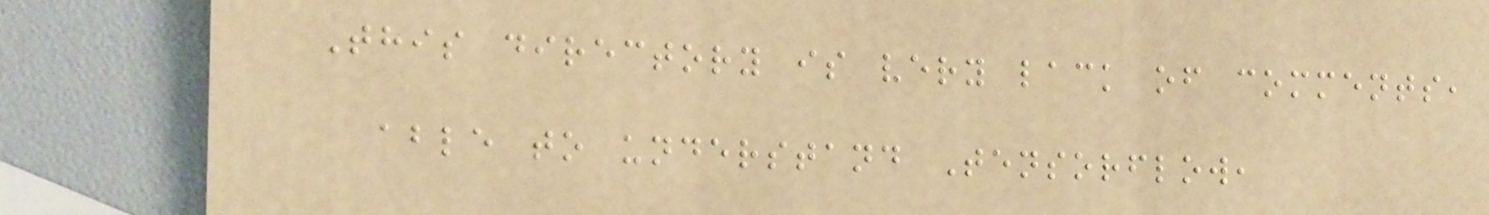This directory is very lack of comments,
able to understand Tensorflow,
